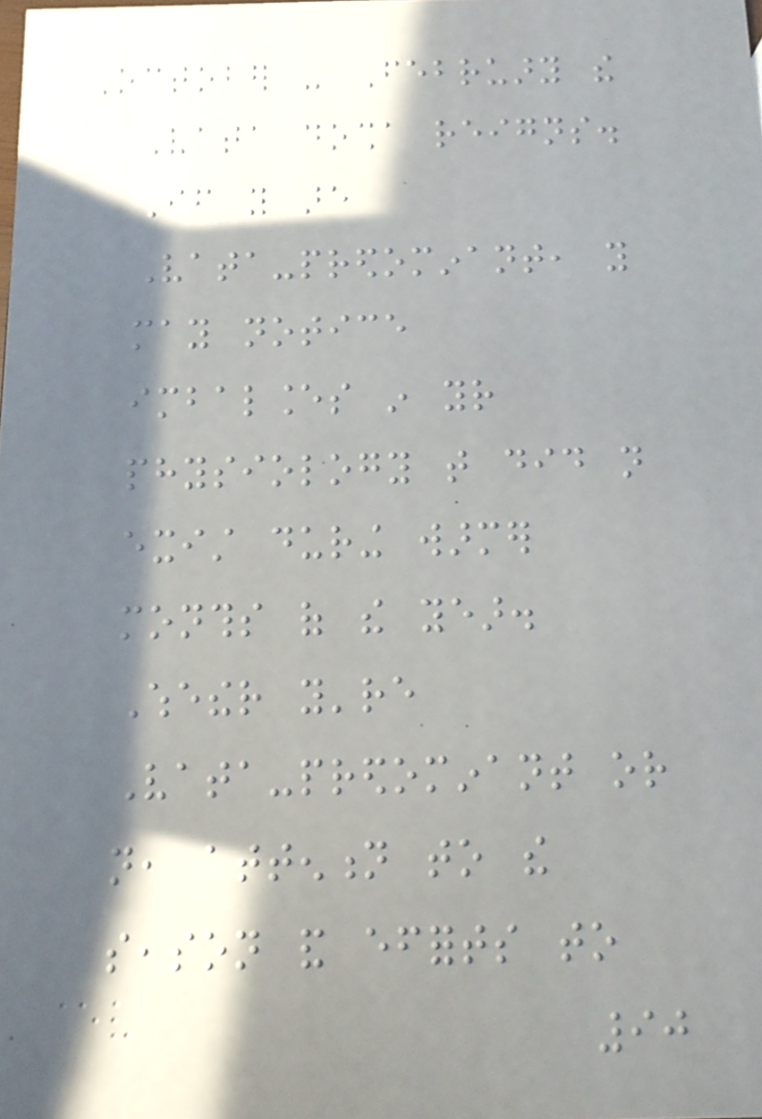October - February the
Vata dosha reigns.
If you are
Vata-predominant, you
may notice
imbalances in your
physiology that did not
exist during warmer
months of the year.
Whether you're
Vata-predominant or
not, attention to the
season and efforts to
90
